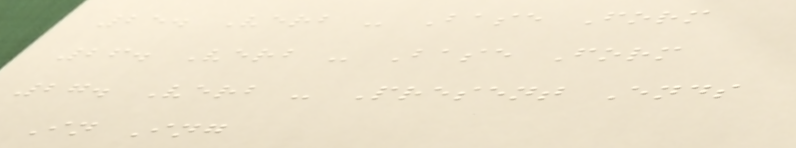25. Verb - Base Form
26. Verb - Base Form
27. Verb - Present Ends
In Ing
